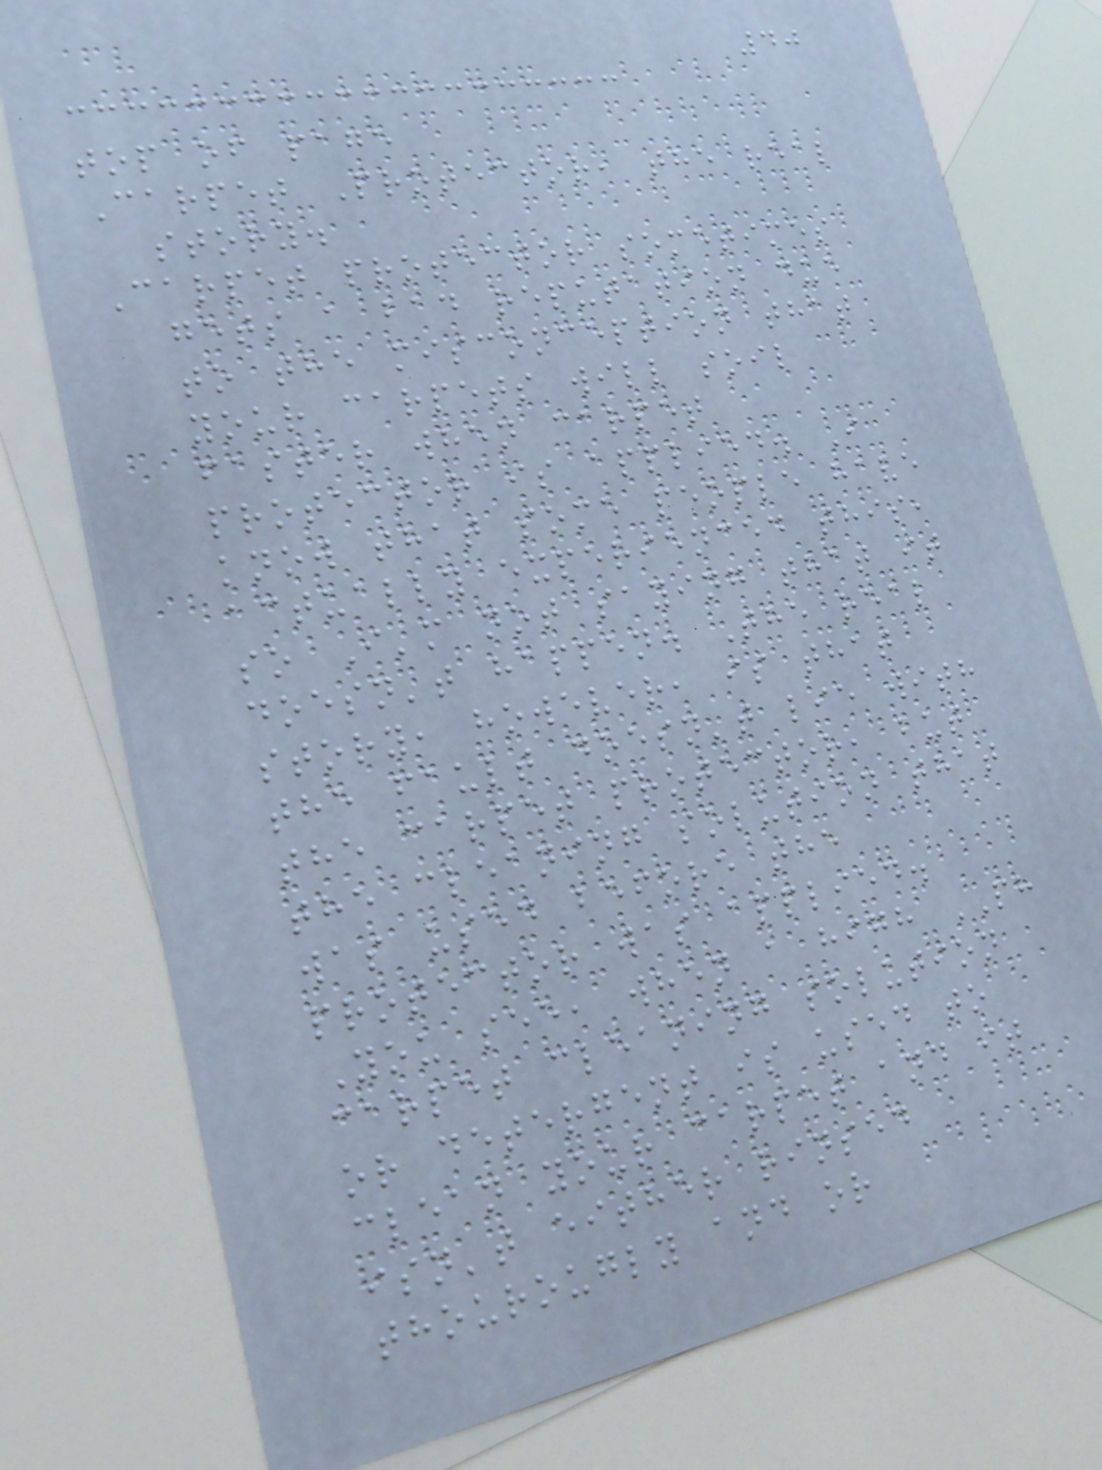40
top of page
Carpet Protector, the real
story.
Carpet protector sometimes
gets a bad reputation due
to the misconception that
your carpets will soil
faster when carpet
protector is applied. I
know that some people have
actually experienced this,
so I'm not saying that it
doesn't happen. The real
story, however, is that
the fault doesn't lie with
the carpet protector, but
the cleaning solution that
was used before the
protector was applied.
You see, when a high PH
carpet cleaning solution
or detergent is used to
clean your carpet and it
isn't either rinsed
thourougly and or
